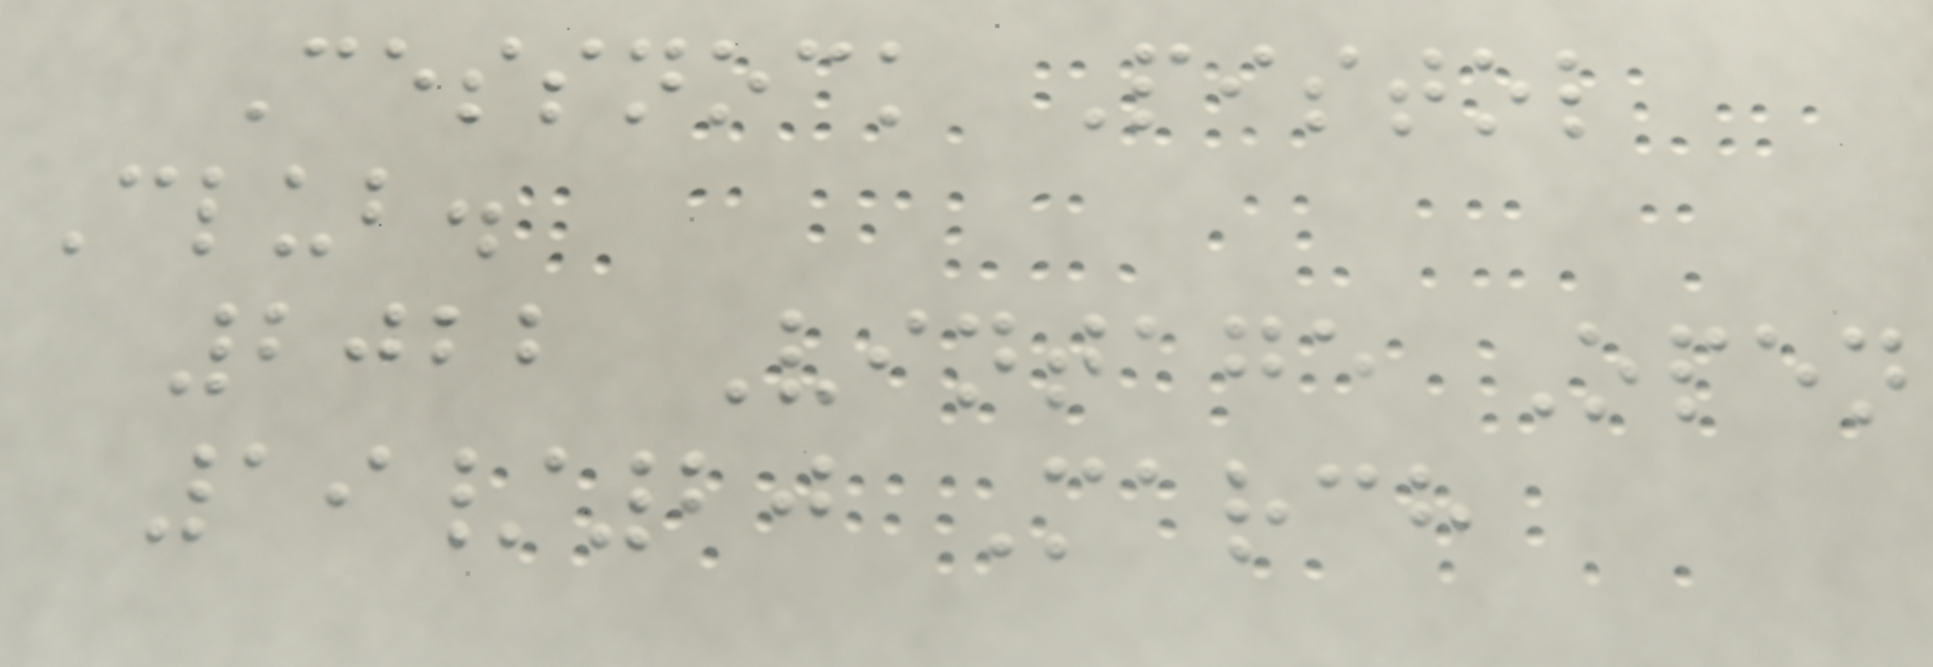Cessnock Pistol
Club.
2022 Vintage Open
19/20 March
